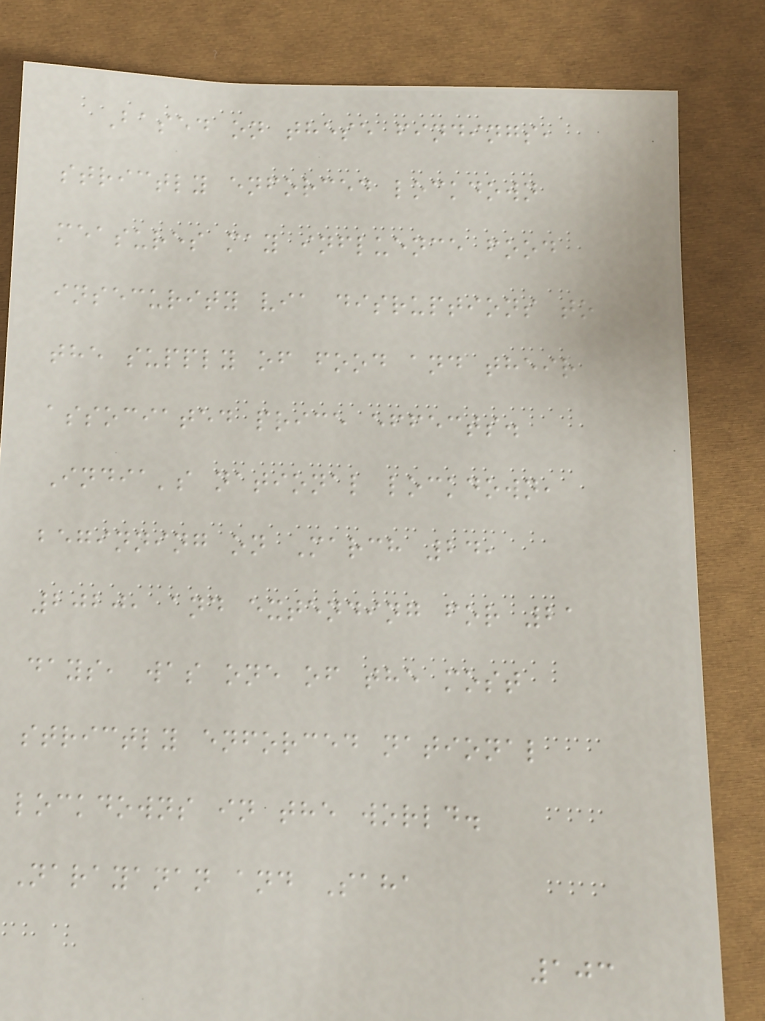Based on these findings,
strictly enforced lockdown
measures may influence food
insecurity via disruptions to
the supply of food and their
associated price effects.
India's national lockdown,
beginning on March 24,
2020, and extending for 21
days, was one of the most
strictly enforced national
lockdowns in the world.
Narayanan and Saha
103
